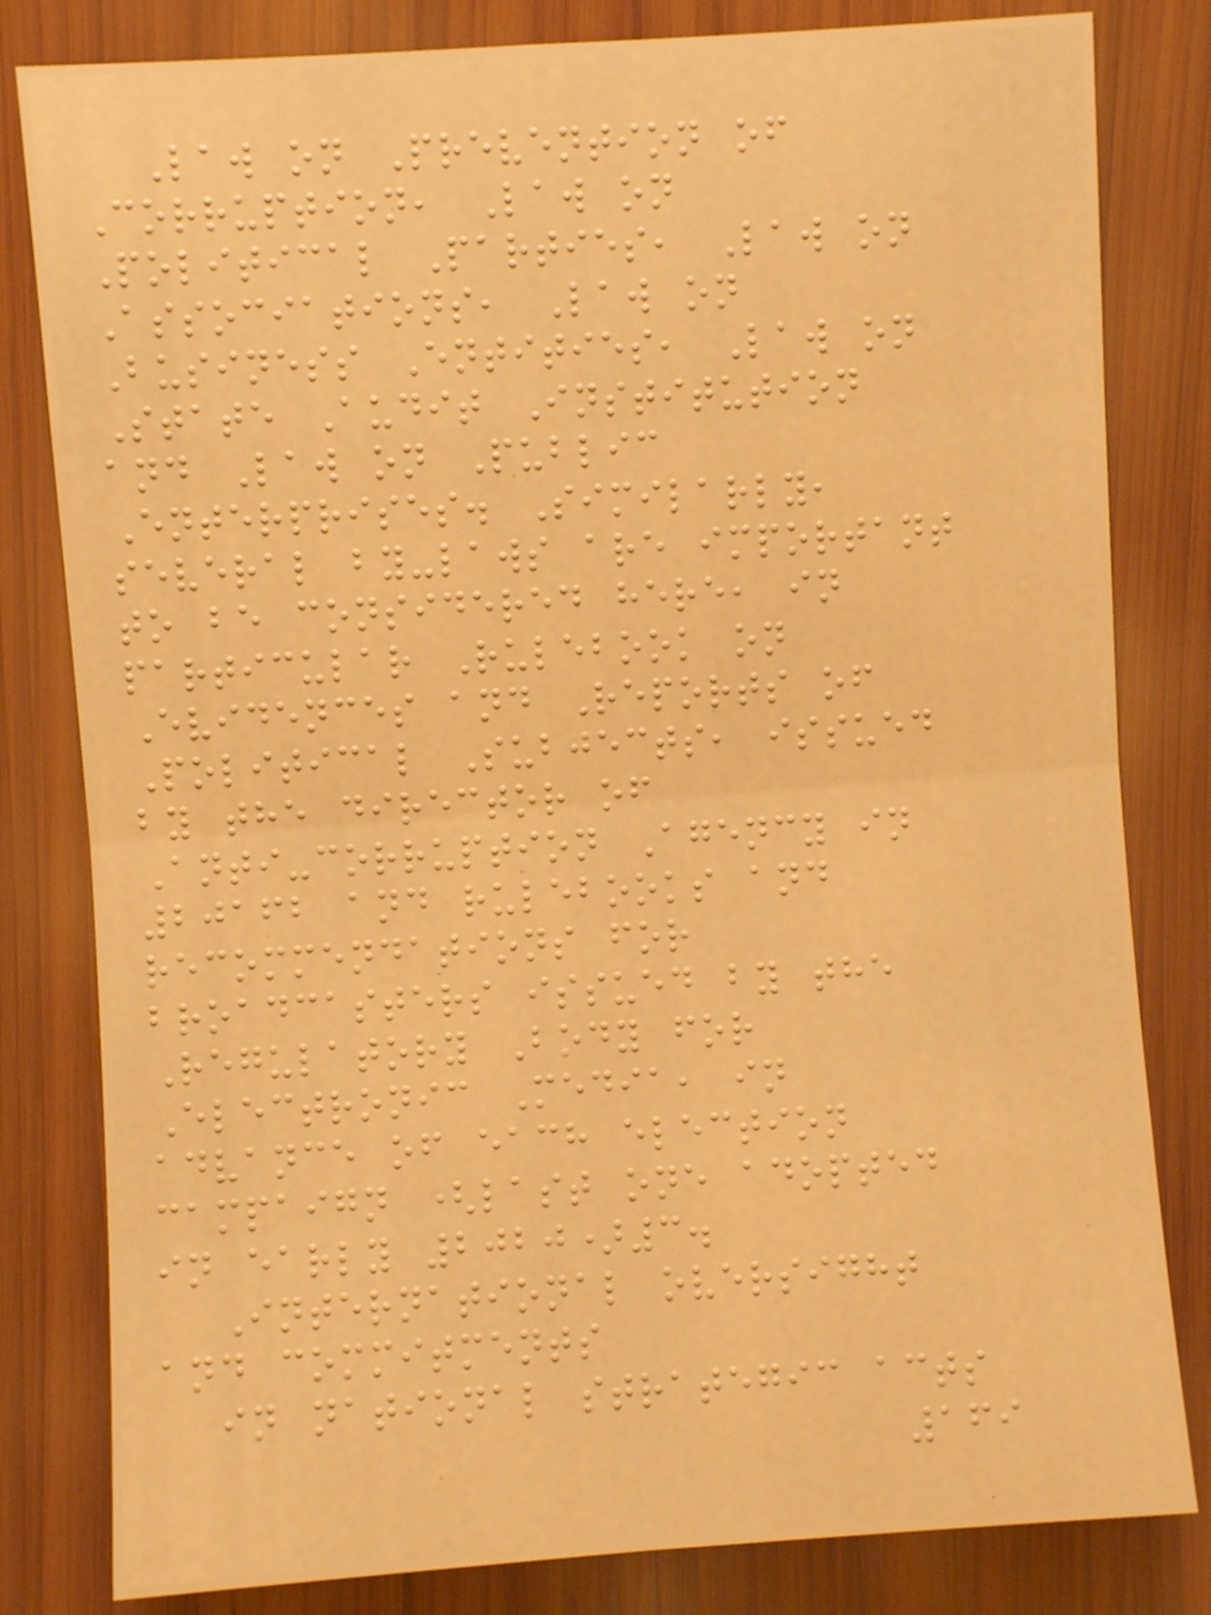Law on Prevention of
Corruption, Law on
Political Parties, Law on
Associations, Law on
Business Entities, Law on
State Audit Institution
and Law on Public
Enterprises. Similarly,
several by-laws are important
to be considered here, in
particular Rulebook on
Evidences and Reports of
Political Subjects, issued
by the director of
Anti-corruption Agency in
20162 and rulebooks and
recommendations for
broadcasters issued by the
Regulatory Body for
Electronic Media, in
advance of each election
campaign (last one adopted
in early 2020)3.
International oversight
and commitments
in national strategic acts
169
